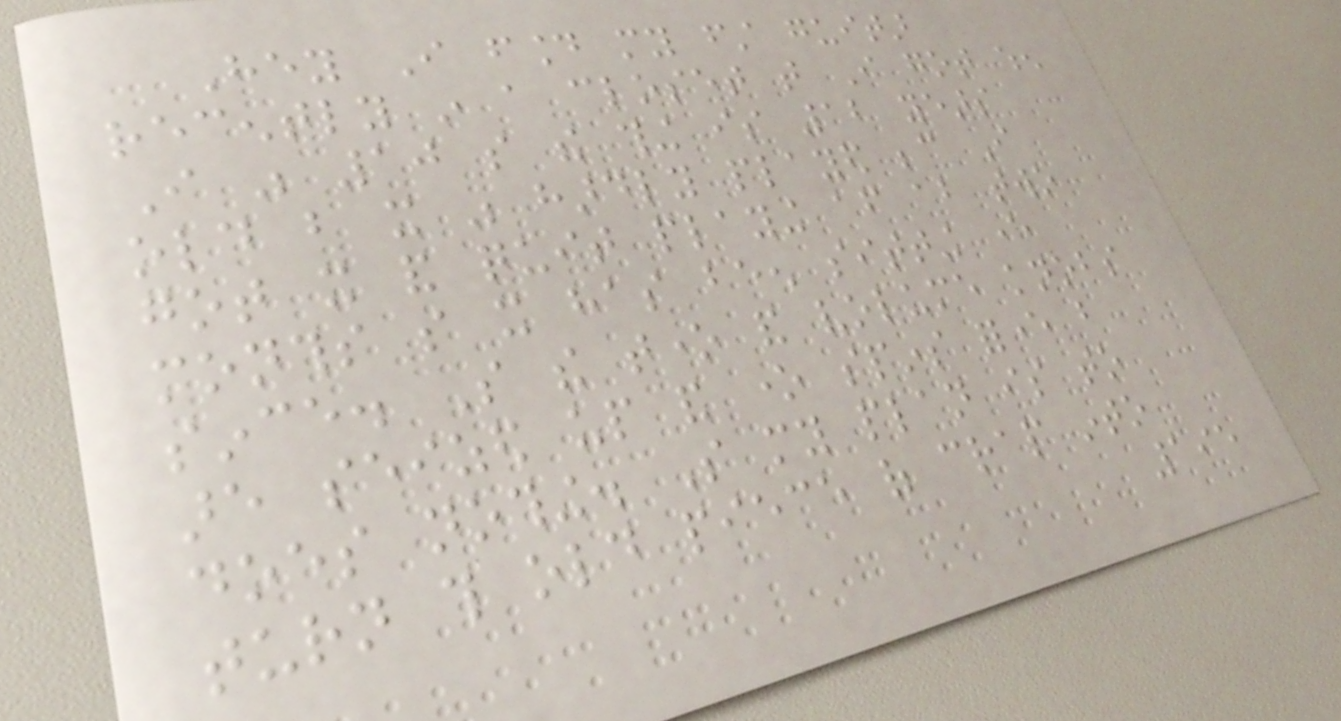Hey I found my first guitar
recently in a closet that I got when
I was 10 so the thing is 12 years
old but it was hardly played because I
got it and quit playing after about two
months so it has been sitting ever
since. So the tone and volume knobs
are seized up and one spins forever but
does nothing. So my plan is to
turn this old piece of crap into
195
